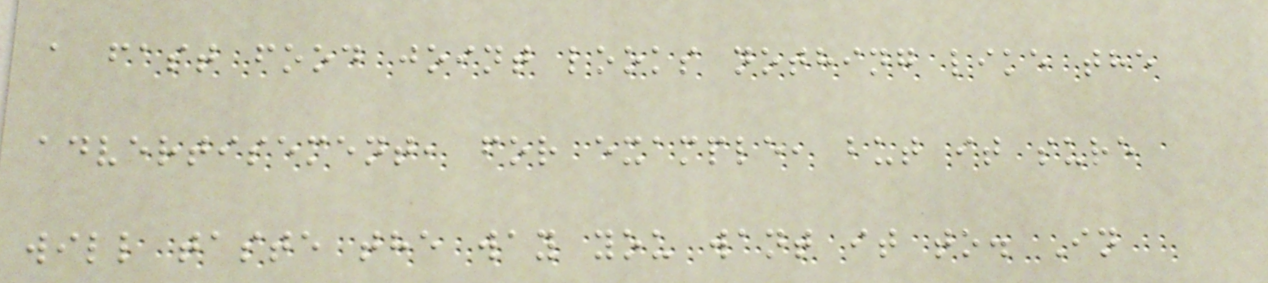a fast food joint looks nothing like the
advertisement, for example, but it sure
will taste the way you want it to. In
